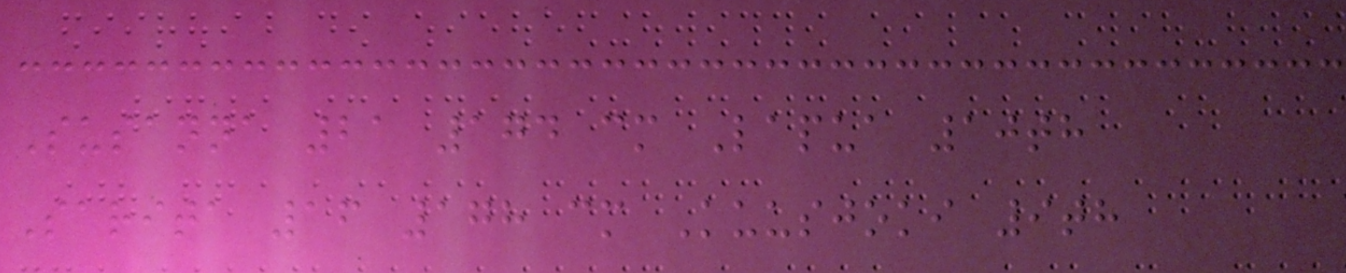Susanna 21 174 cm Lapua 10th
Sarita 16 178 cm Kuusjoki 9th
